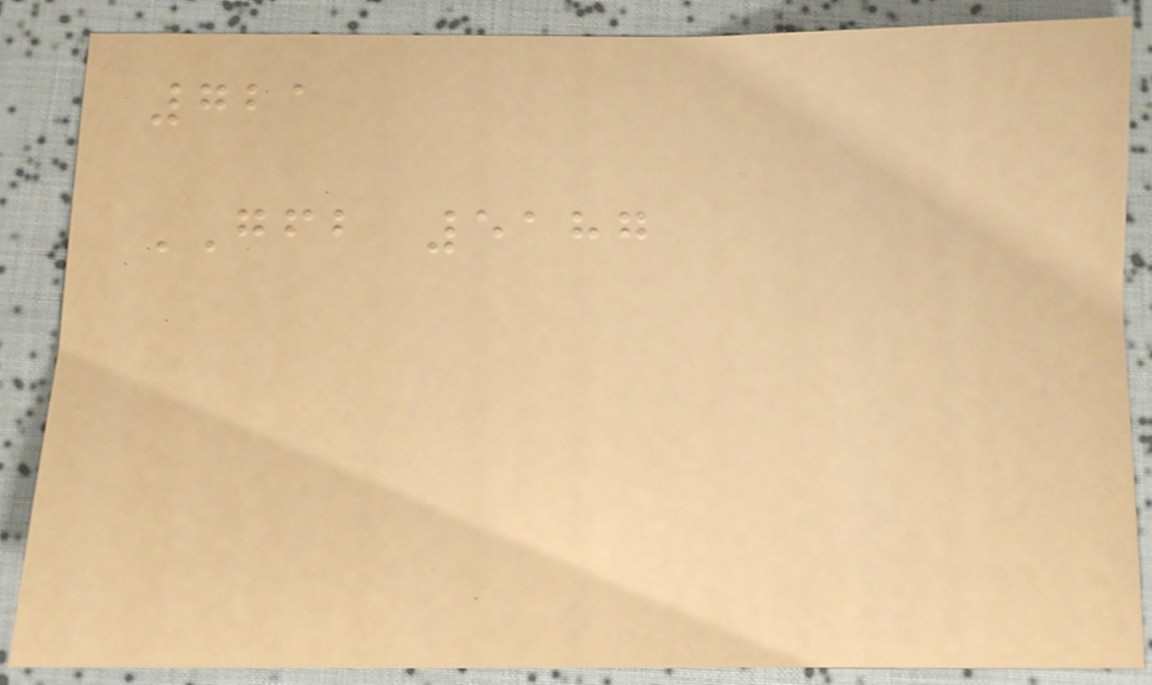721
GFB 5187
